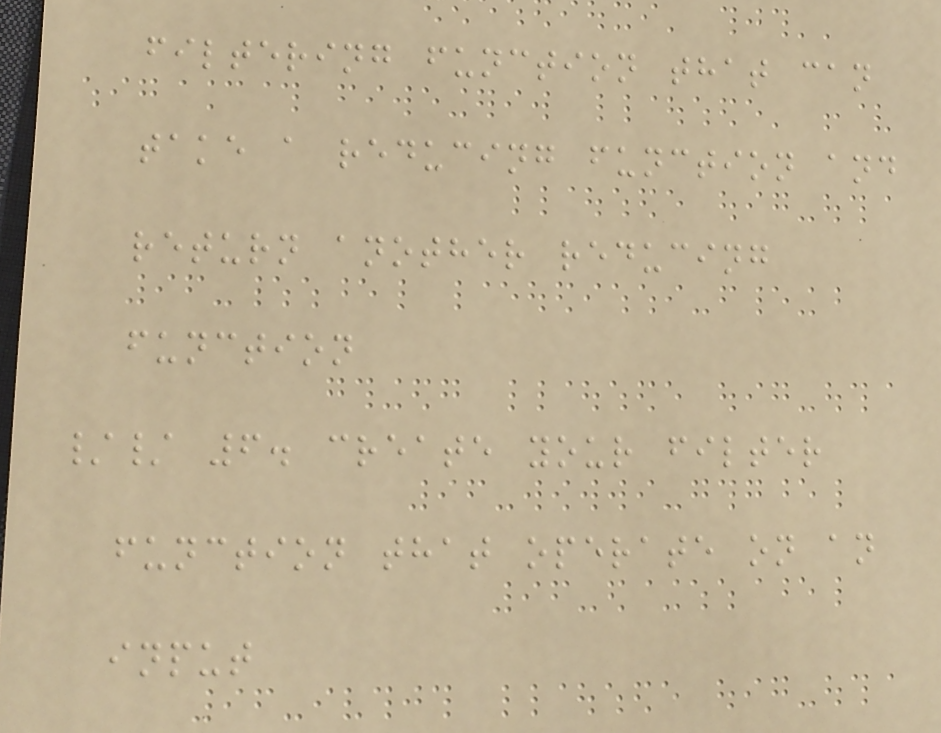filtering function that can
take a reducing function and
return another reducing
function
// 6. create your filter
function that operate on an
input
